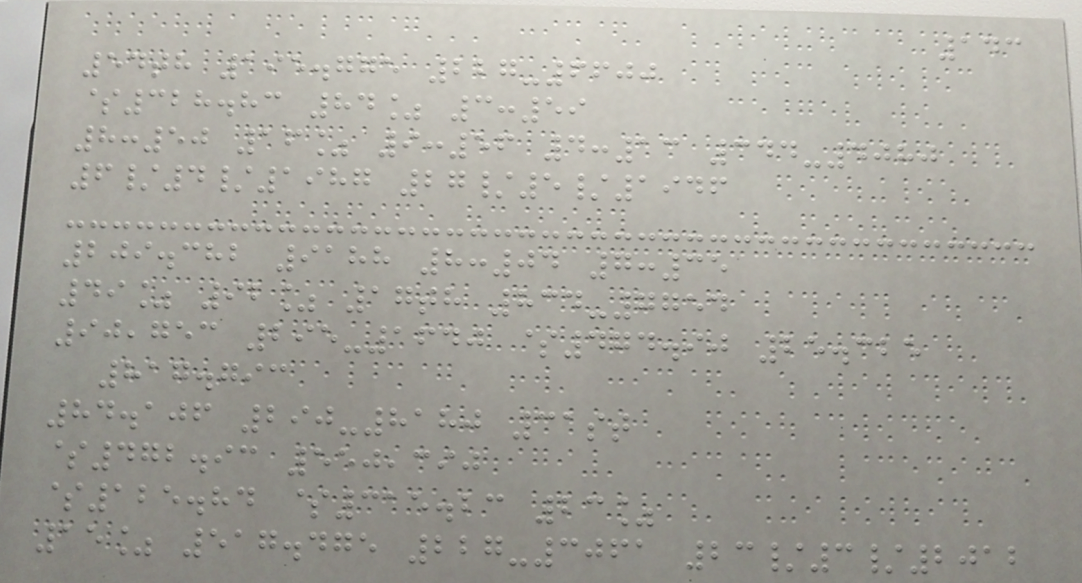143
54th 195.775 227-6600
$328.83 84% 3:59
8:50 16% 9:56 4:13 344-4080
6/4/1987 27/5/1946
209.382 9188 8:04 7:35
49% 92% 17th 834-7754
90,753 295-1640 $474.90 25.325
817.793
84.106 290-8180 31st
$472.93 550,390
$125.84 $315.23 23%
15% 517.475 227-3061 23/3/2012
